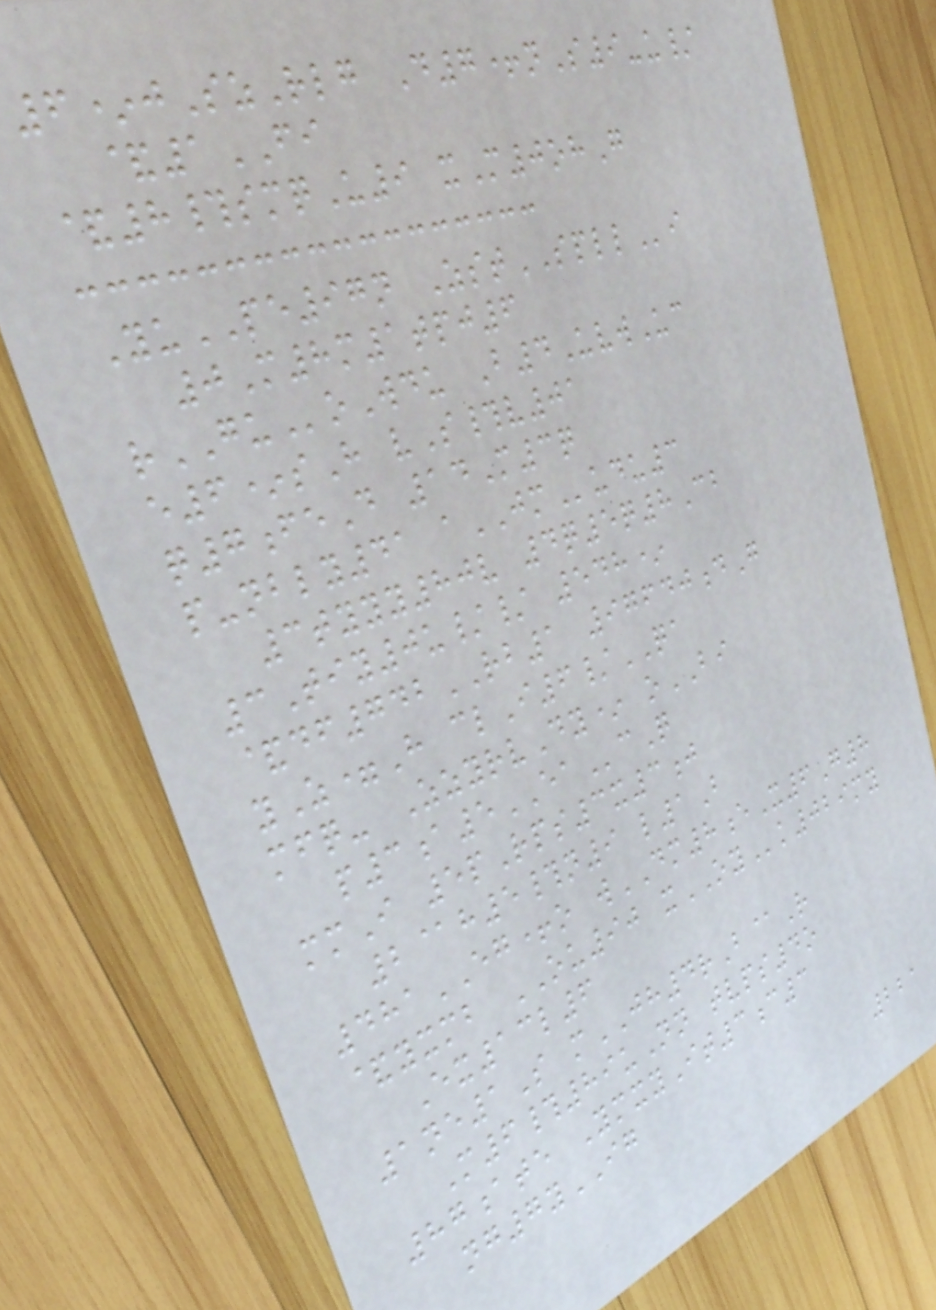6*jSzRlg D7+nS9-u/
&1FI
&8#smqU9 xM0ohG
YuPE97n ZstSPLLi
0M8m1tpj6
rGUoWdu B4UvwUc
e6*sH vS#v01
q7feD 14M3q
p-nbly41 aJMudu3
3tyyy80v 4q5q8Cb
3Tiy0u// 548*
&df742RB1 97640dG
yZ=H clI6/QA
mfq- ZzyrvDy* oBI
p3a5EAcQ
mmI 5pRps3x3j
2@h5#n9 l1B
481EG+o wDM8eX6G8
&yxmb OU90 xOYk029my
Ex13l6
1ne1S mJH4rB@R
M6#89uNn tvps4o
87ate YmxyIt3c3
ng7yIG
221
